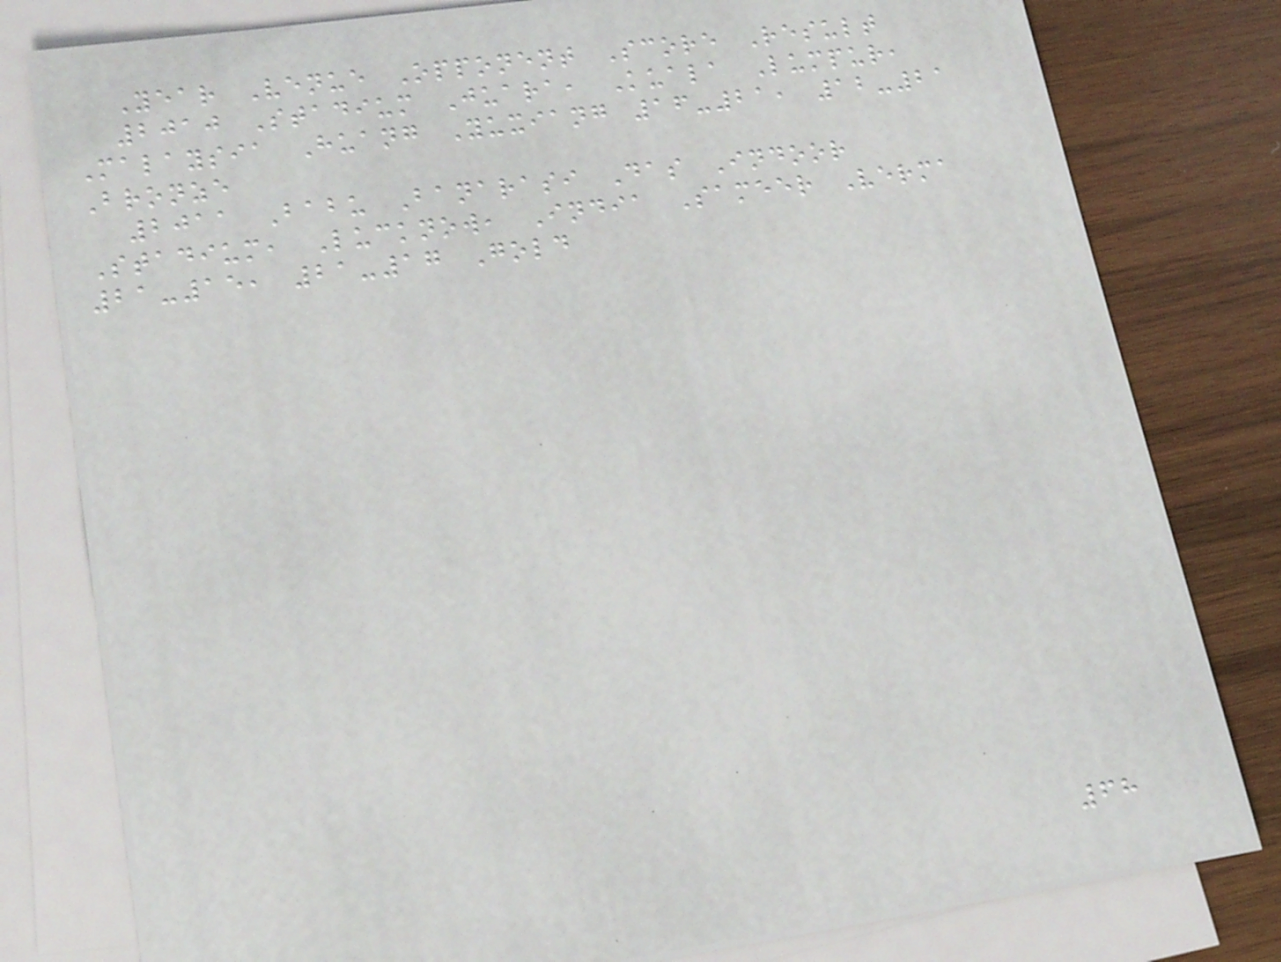Year Venue Opponent Score Result
2010 Stadium Juara, Kuala Lumpur,
Malaysia Huang Yuxiang 16-21, 12-21
Bronze
2011 Babu Banarasi Das Indoor
Stadium, Lucknow, India Sameer Verma
21-15, 21-17 Gold
68
